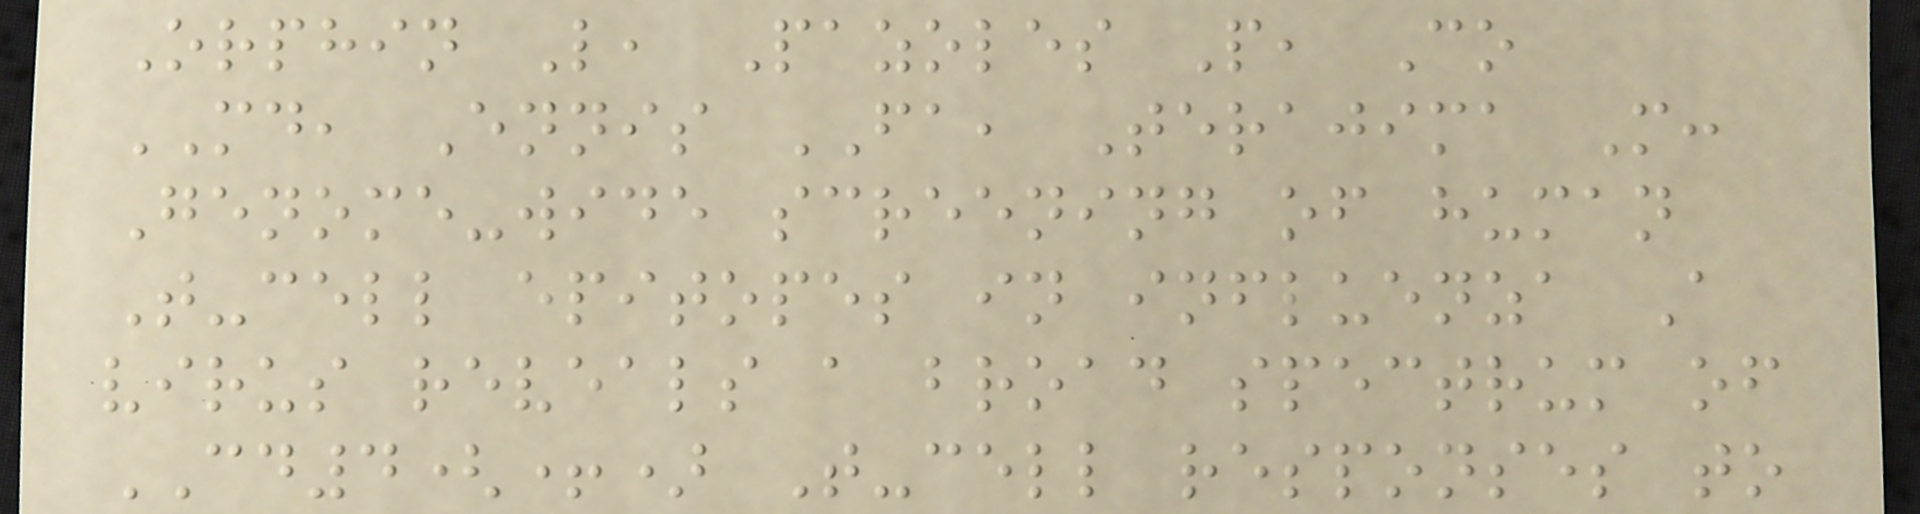Orphin L, Pazoles P, Co
MD, Ennis FA, Terajima M:
Genome-wide screening of human
T-cell epitopes in influenza A
virus reveals a broad spectrum of
CD4(+) T-cell responses to
